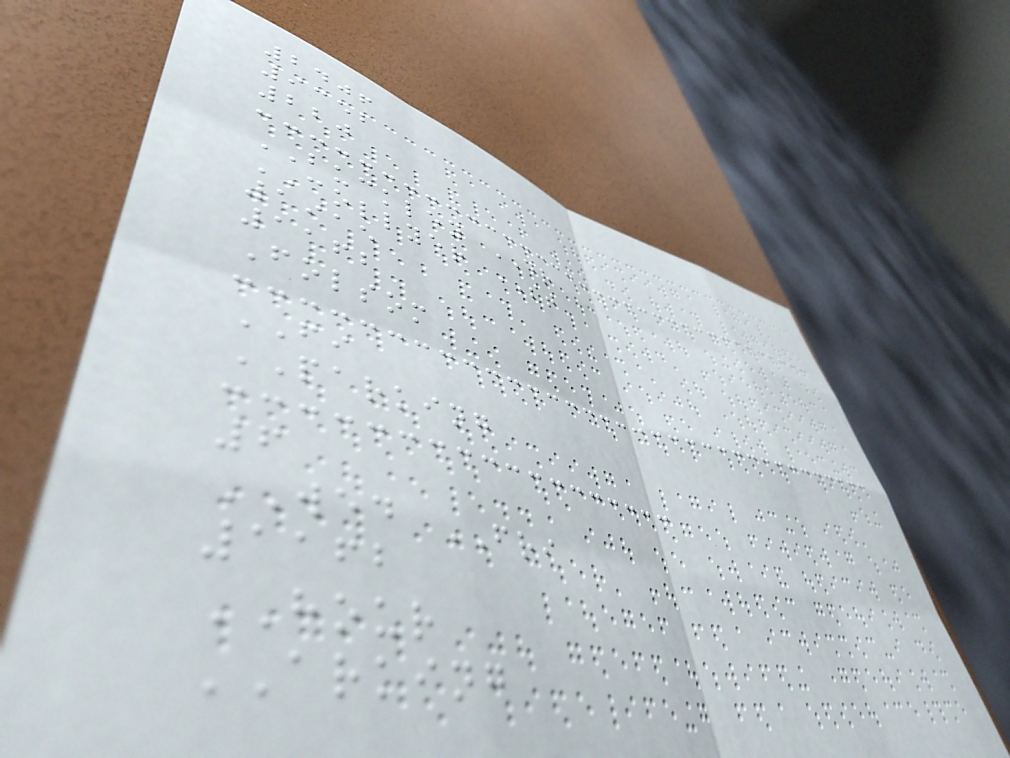2406
9352
220
BUCKLEY DR
COLLYER ST
1915
1162
Folsom
FI
PARKING
6
WED FRI
1162
HOUR
ARKING
